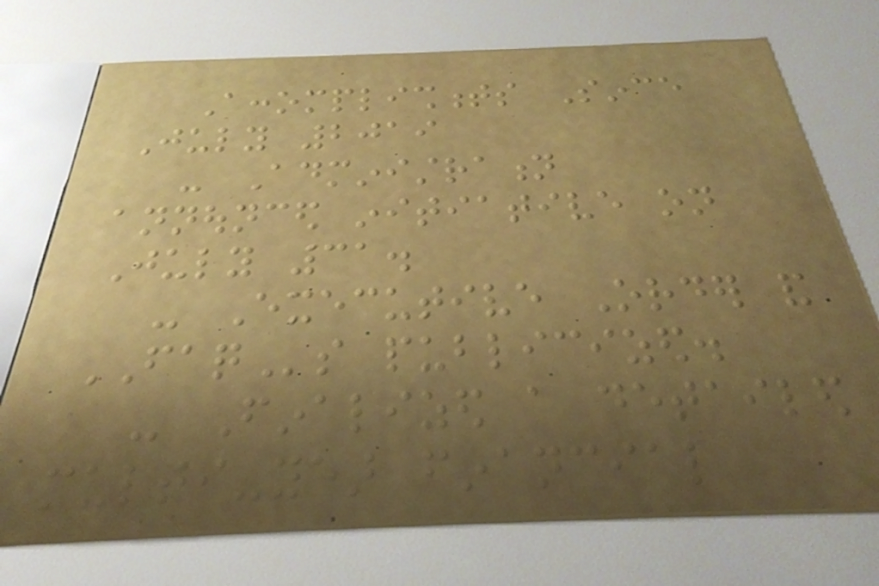Accomplishments Since
July 2019
- Administration
announced initiative on
July 31.
- Executive Order and
FAQs publicized.
- Finalized a detailed
multi-year financial
